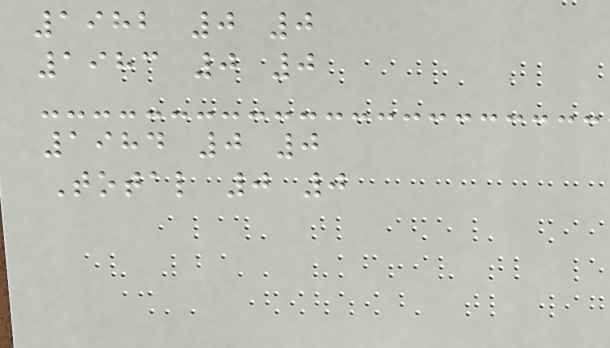1982 0 0
1983 0 0
1984 0 0
Total 0 0
